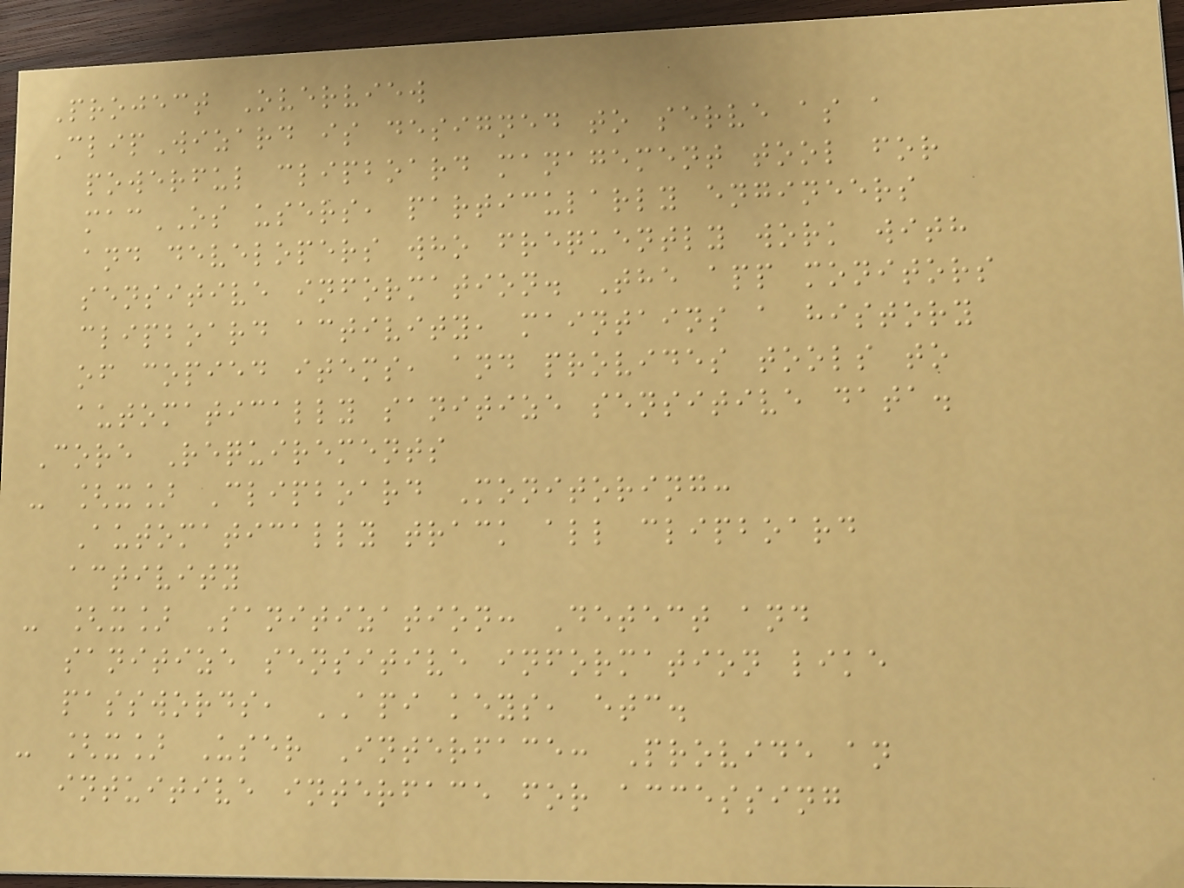Project Overview
ClipWizard is designed to serve as a
powerful clipboard management tool for
macOS users, particularly engineers
and developers who frequently work with
sensitive information. The app monitors
clipboard activity, maintains a history
of copied items, and provides tools to
automatically sanitize sensitive data.
Core Requirements
- [x] Clipboard Monitoring:
Automatically track all clipboard
activity
- [x] Sanitization: Detect and
sanitize sensitive information like
passwords, API keys, etc.
- [x] User Interface: Provide an
intuitive interface for accessing
